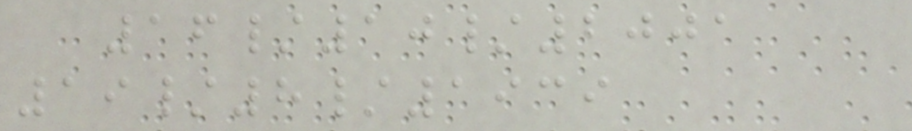16/10/2001
19/8/1939
